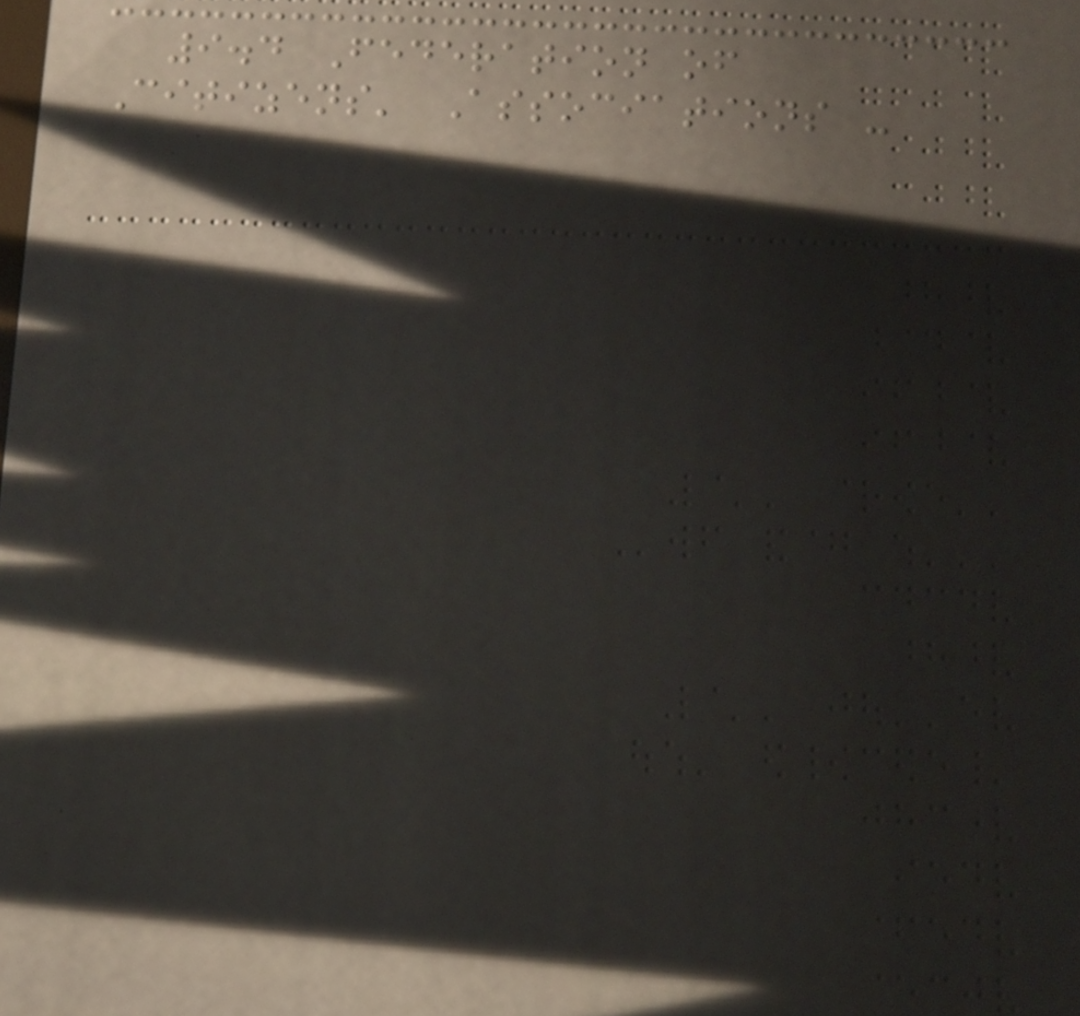9.4 Federation of
Citizens' Associations -
